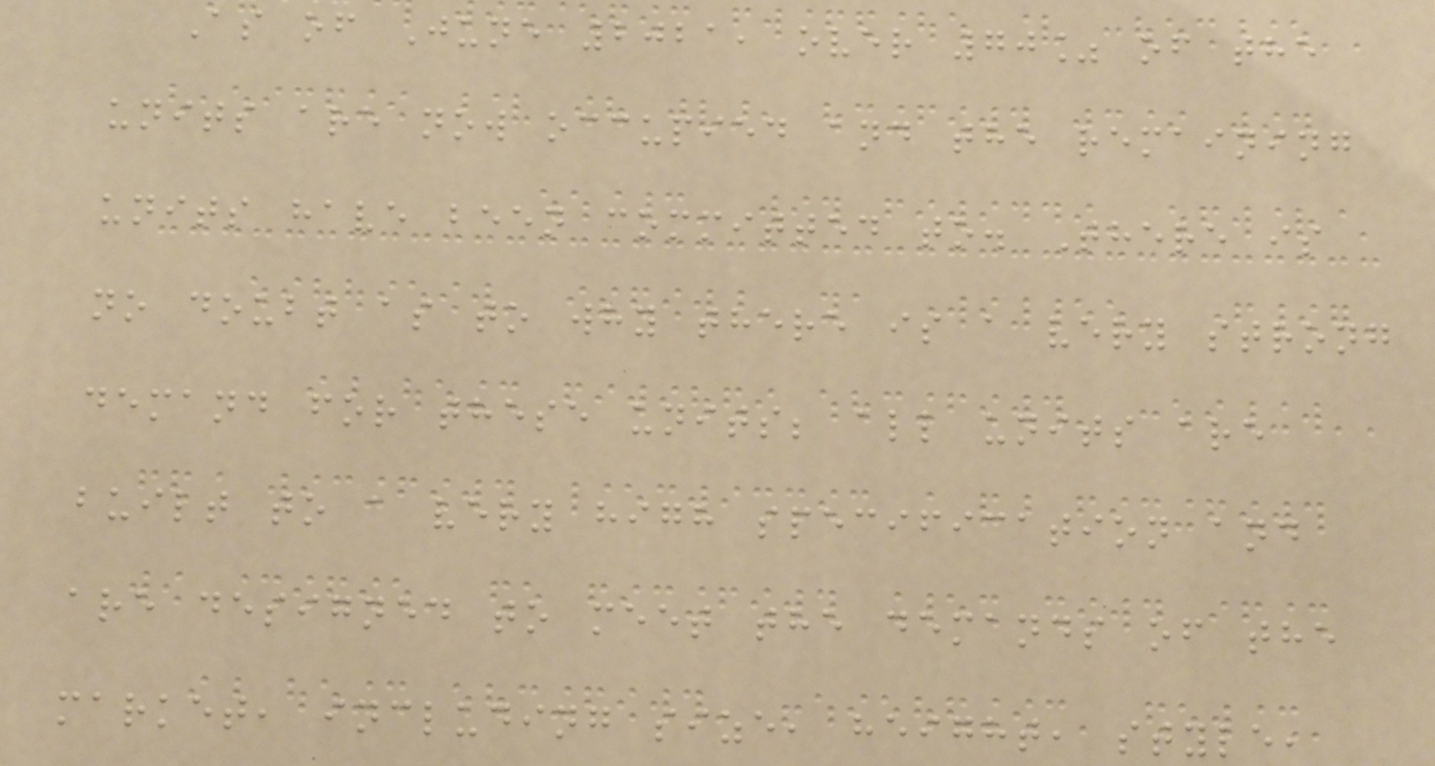As of June 2021, over 70% of the
units are now occupied and the remaining
units have been committed to. There is
no doubt as to why there is a very strong
demand for these units; all units are
built to a very high specification and
are designed to meet the demands of the
market, including size, height, style,
